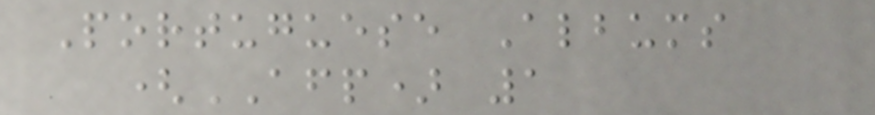Portuguese Albums
(AFP) 1
